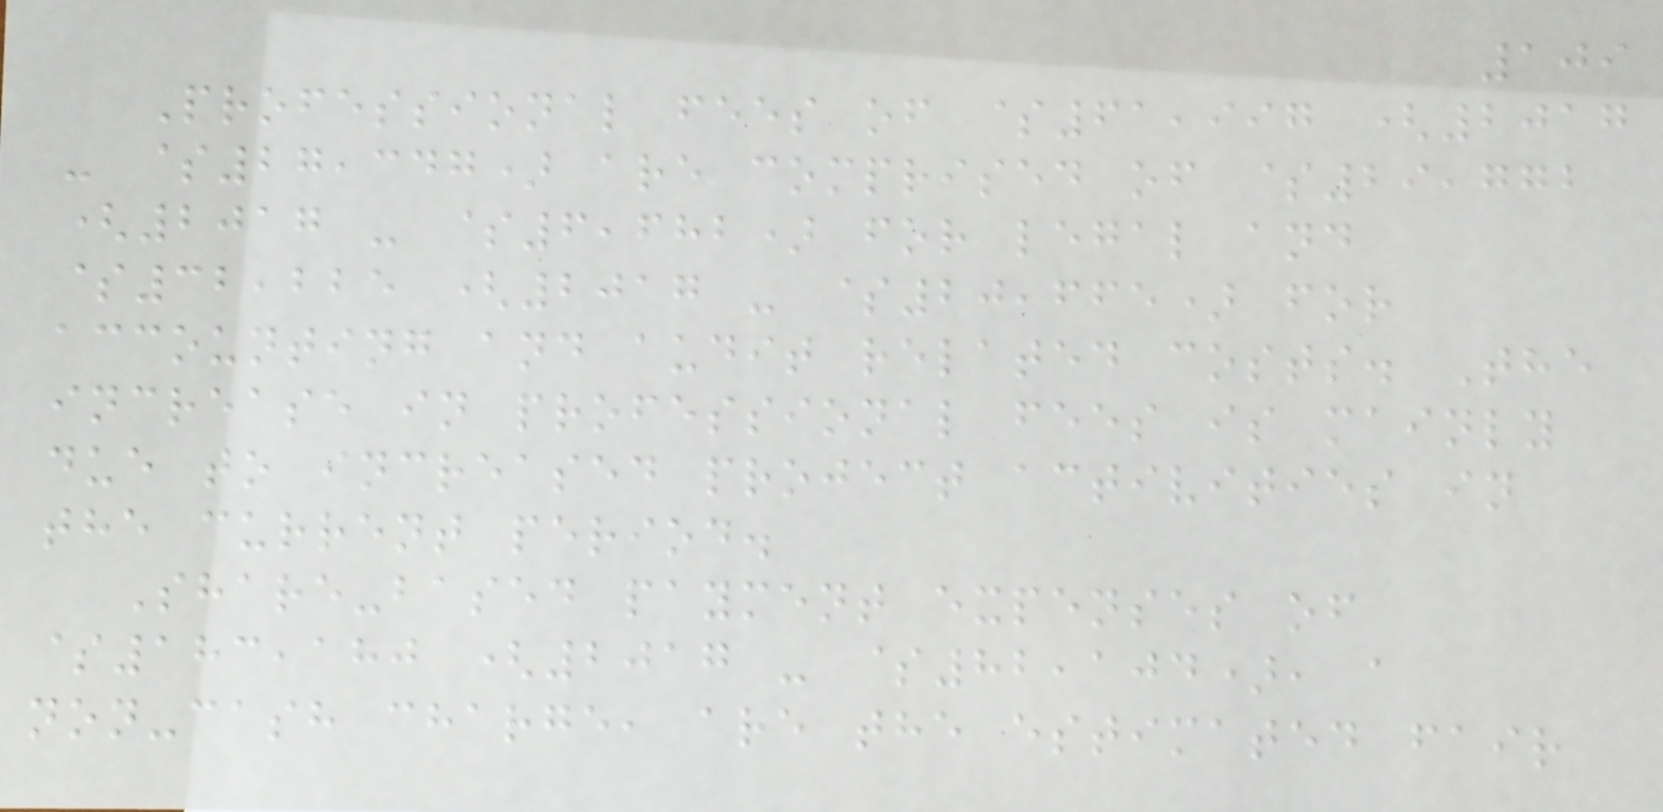109
Professional fees of $61,997 (2017
- $27,347) are comprised of $29,772
(2017 - $6,682) for legal and
$32,225 (2017 - $20,665) for
accounting and audit related costs. The
increase in professional fees is mainly
due to increased project activities in
the current period.
Share-based payment expenses of
$183,180 (2017 - $82,104), a
non-cash charge, are the estimated fair
